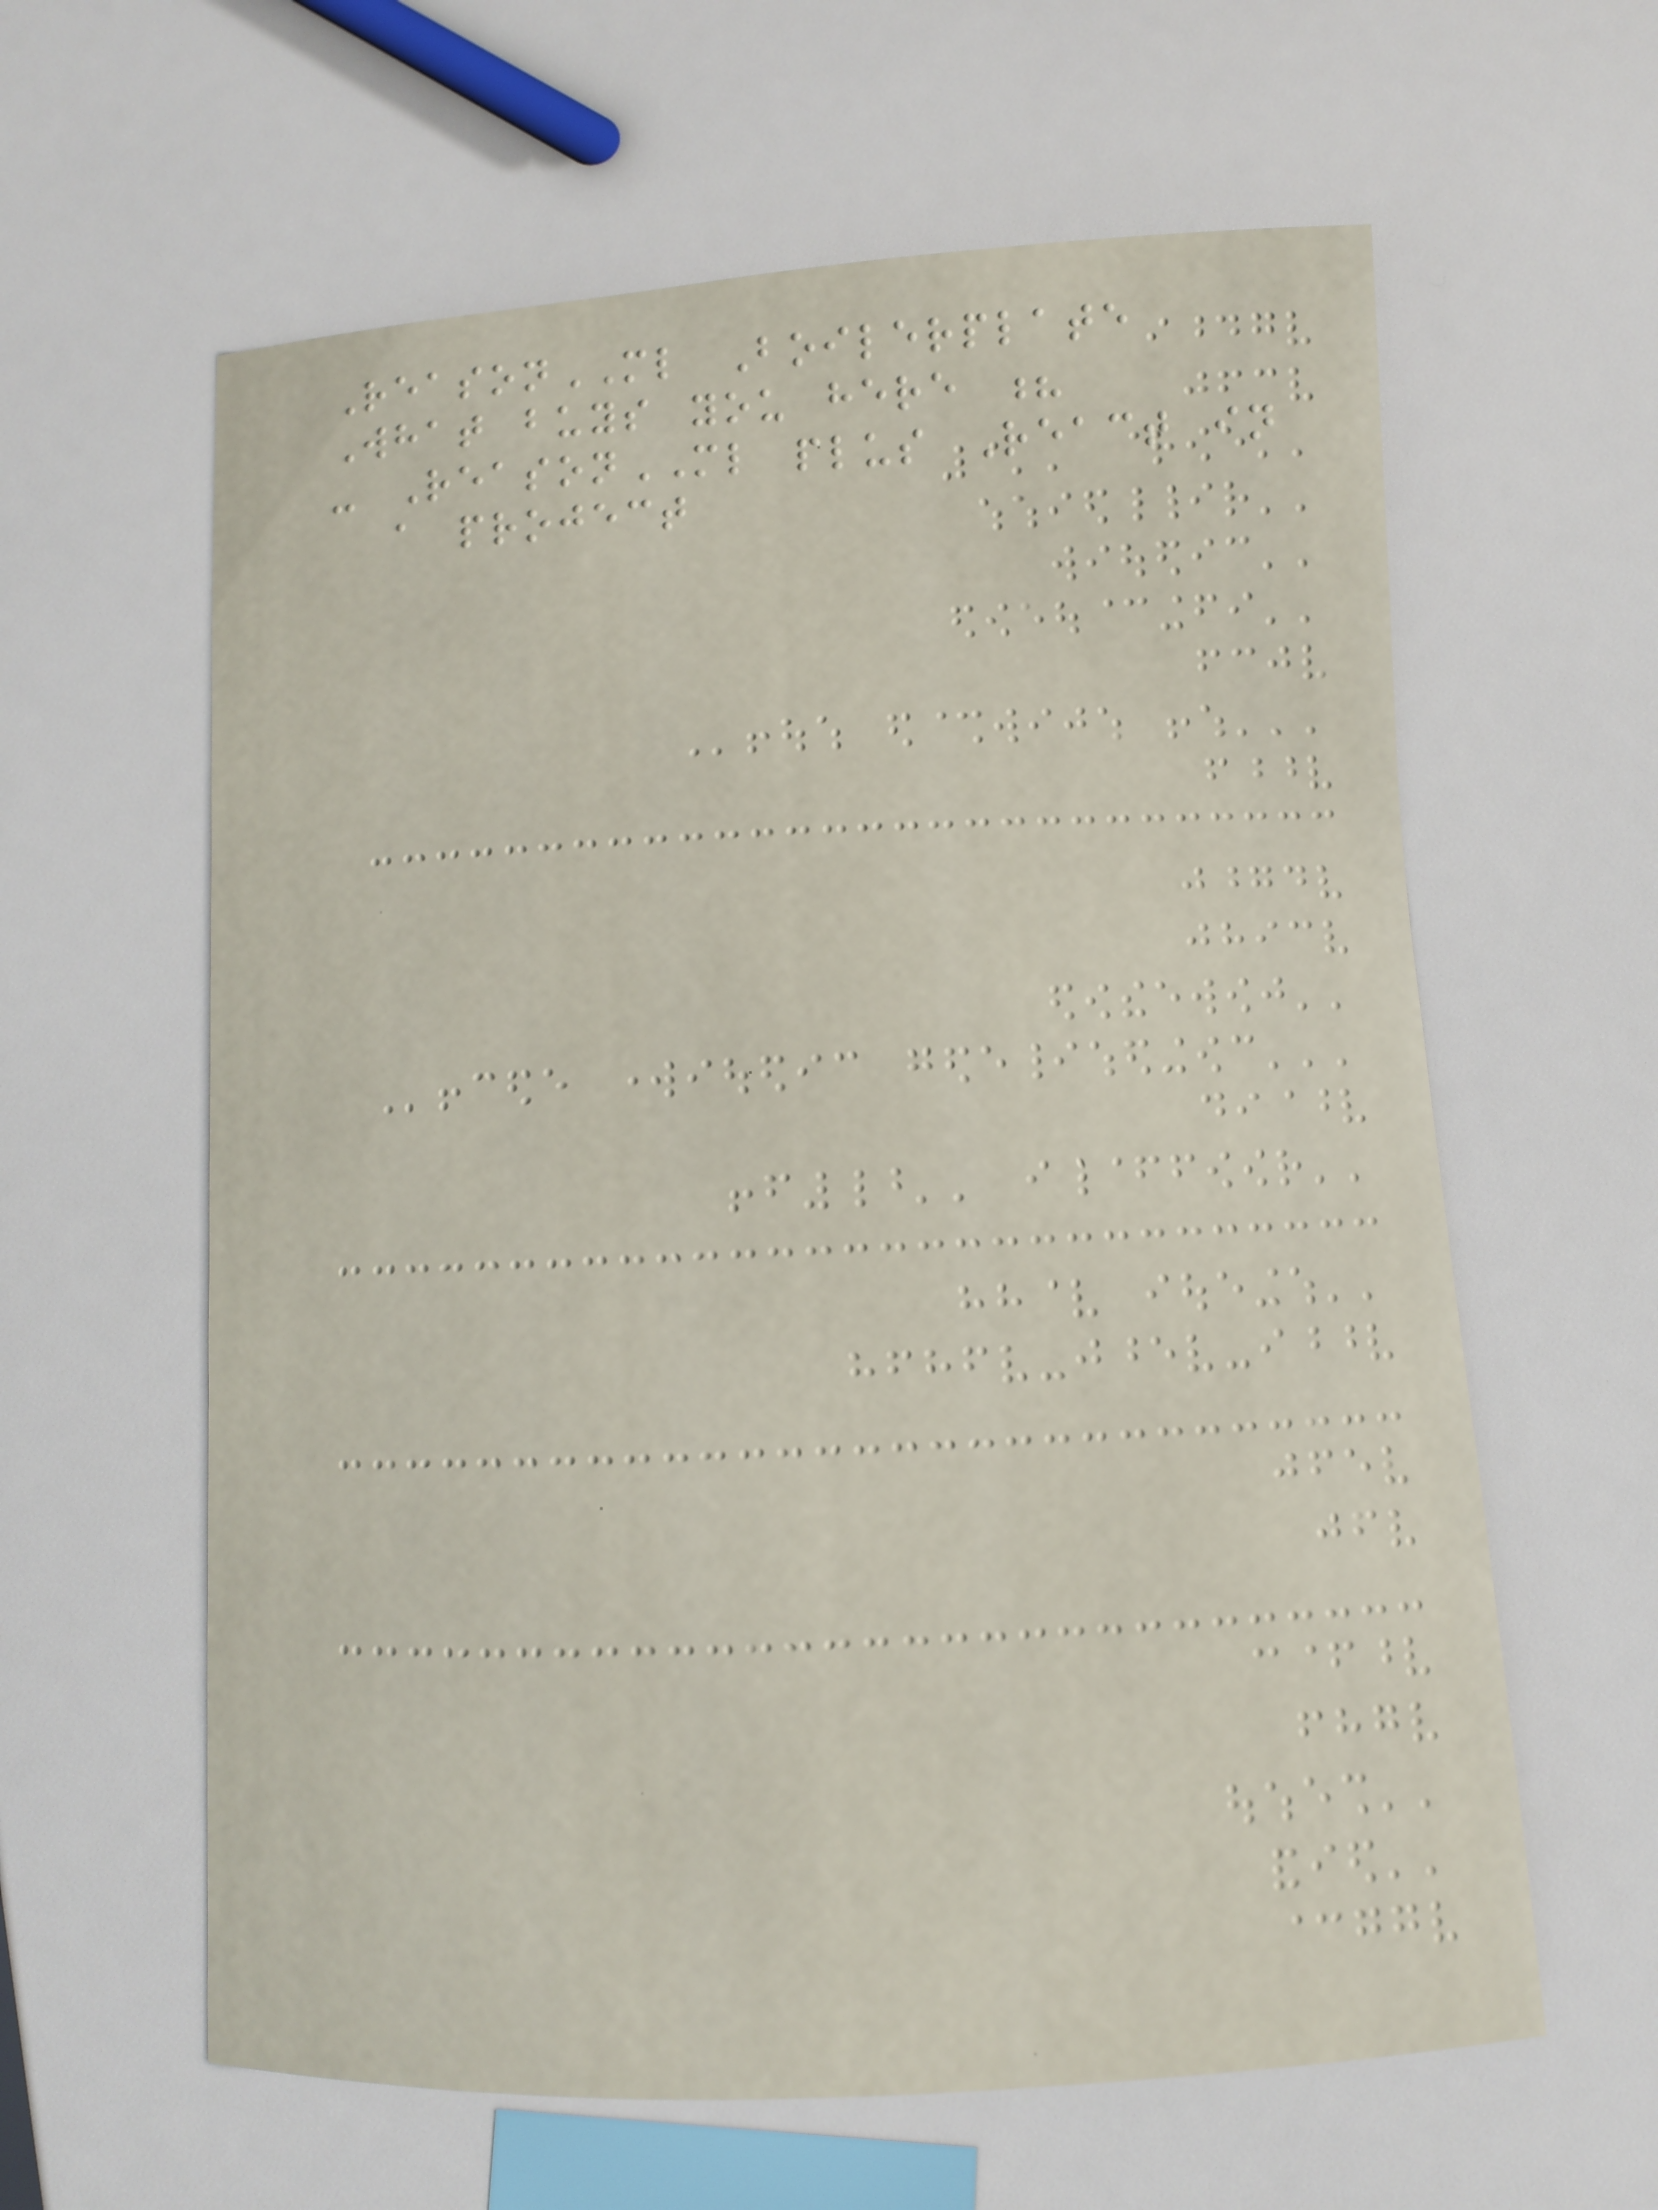ReasonML Boilerplate
What buys you here ?
- ReasonML plus React in
a project
